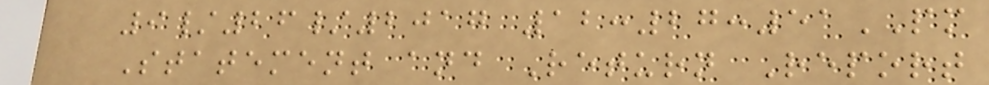9/26/2017 12:27:51PM
Statement and Return Report
